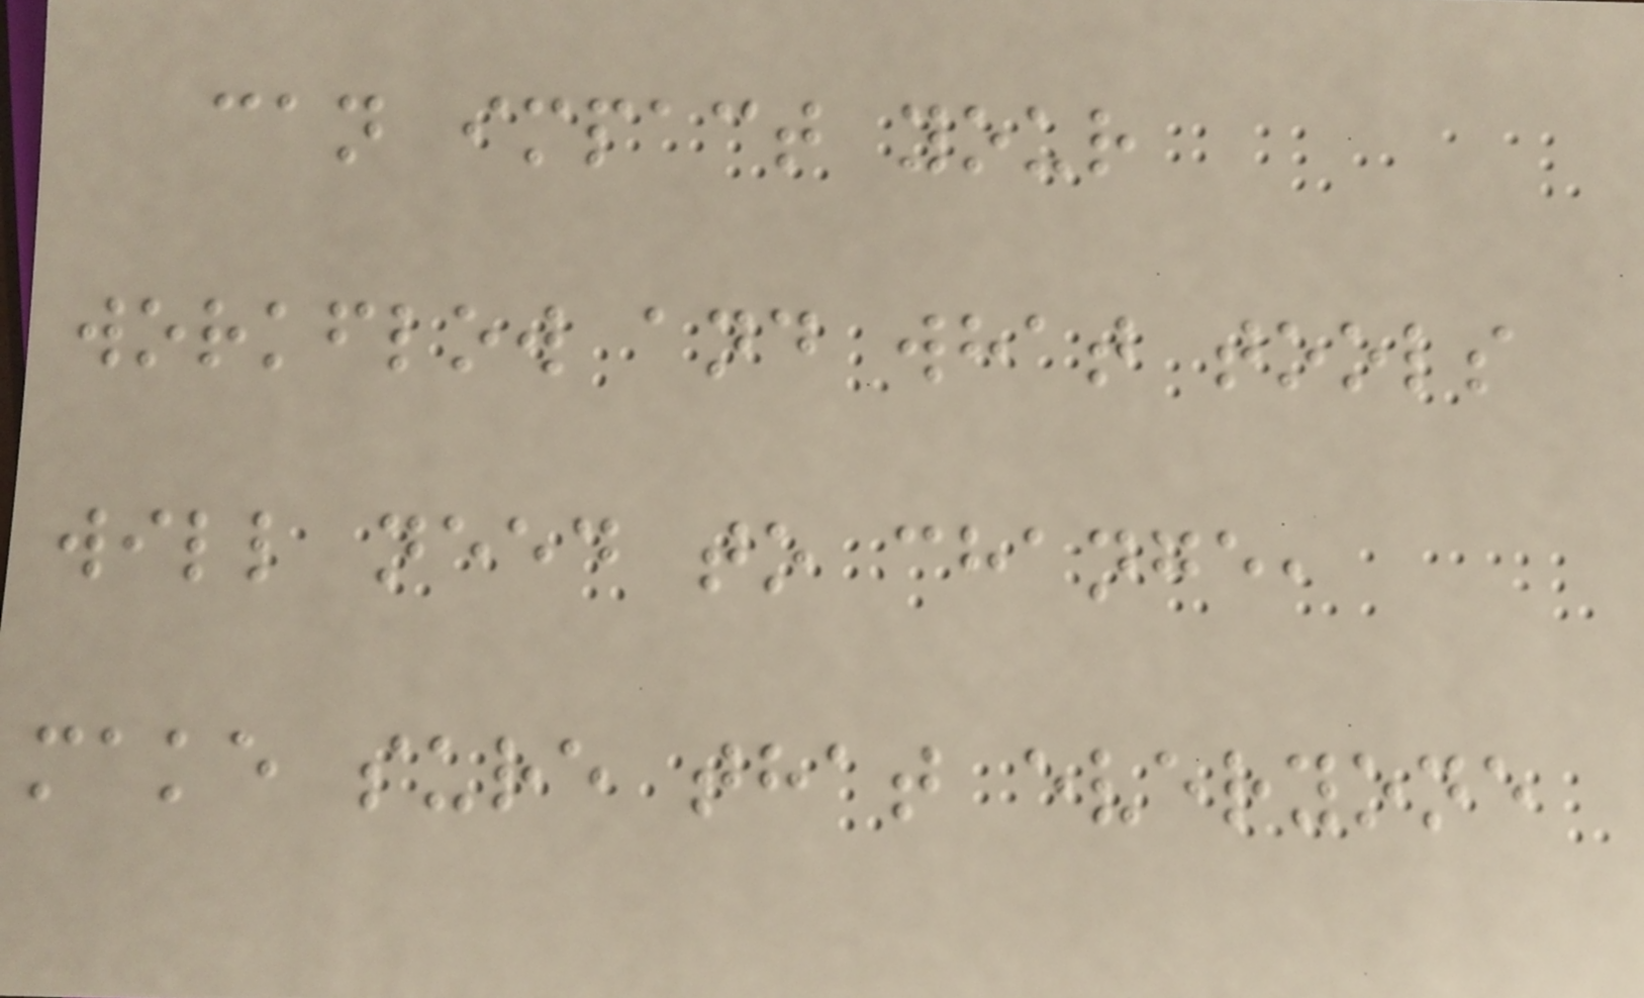can impact your
workflow and what tools
will need to change,
make sure that everyone
